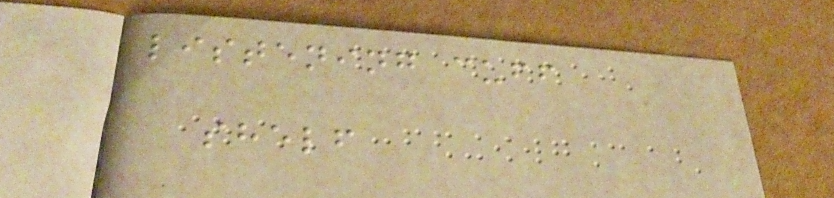listening cuff
shelf
